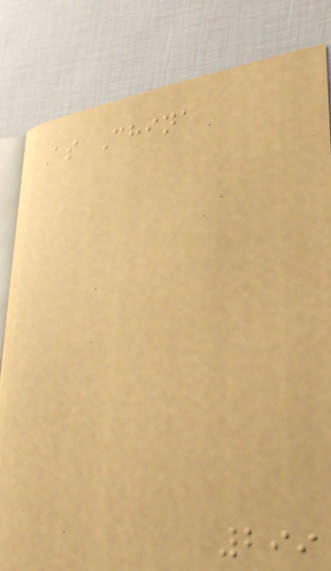As China
299
